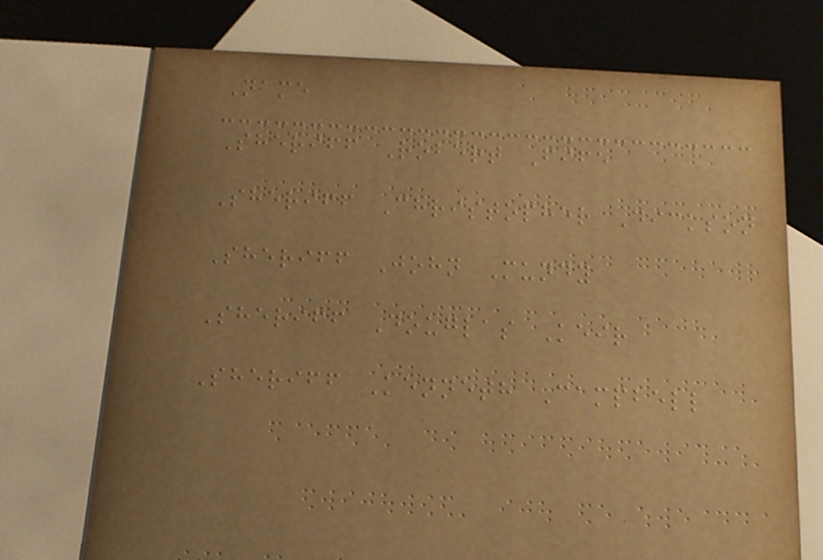Name
Sheriff Robert Fife
Sheriff Christopher Dickson
Sheriff John Mundy
Sheriff Douglas Keir
Sheriff Kenneth Campbell
